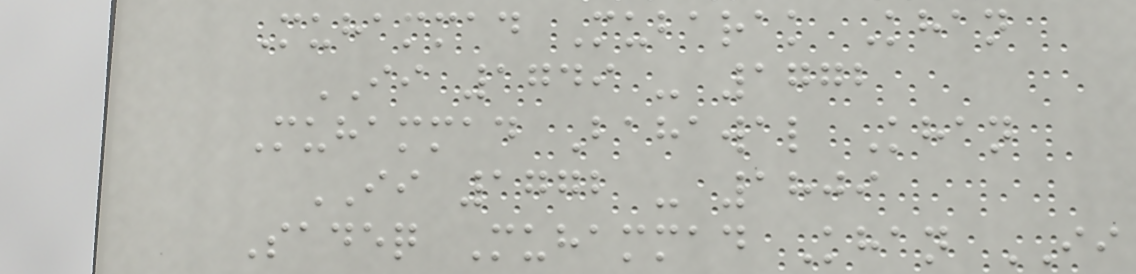Muhammad Mubarak Khan
II 1749 - 1772
Muhammad Bahawal Khan
II 1772 - 1809
Sadeq Muhammad Khan II
